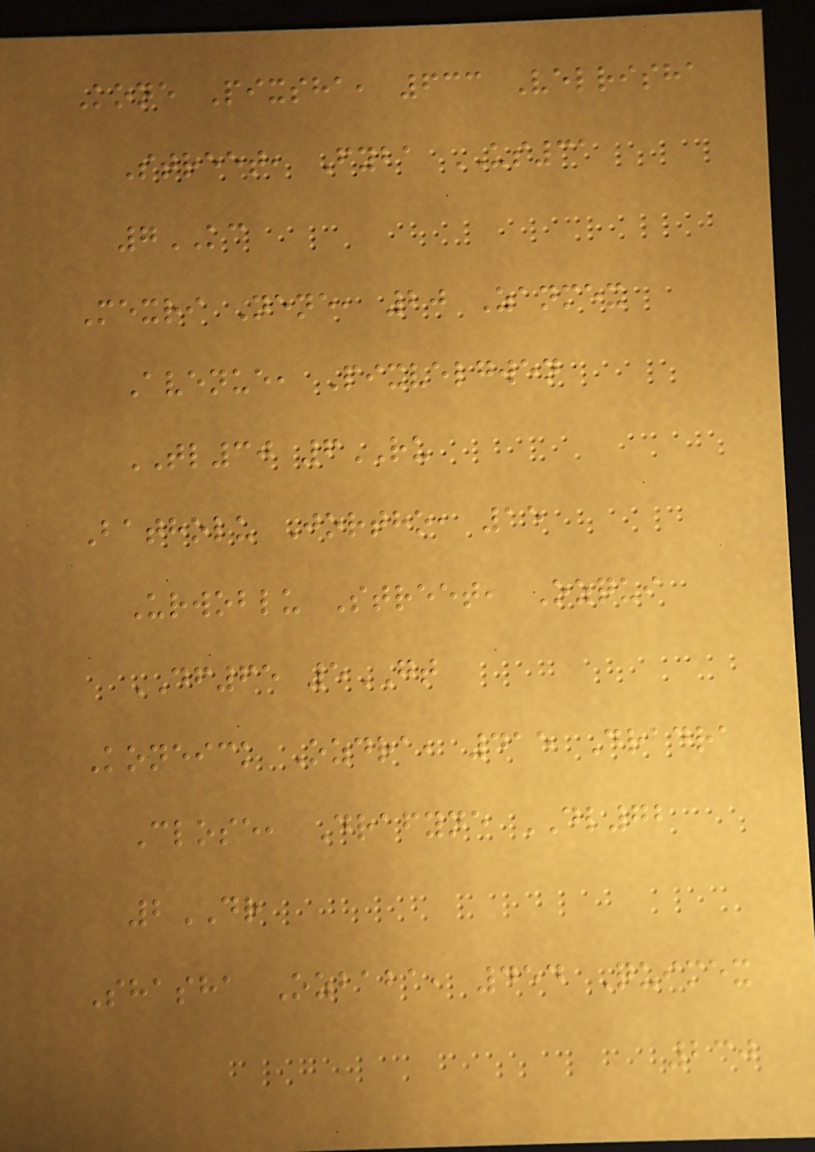Kone Pixsha, 633 Velrisha
Street, Fyba US31
7KC
Mexri Nene, 20 Zanmex
Avenue, Pixvelgwen
TL30 6RU
Batholu Jortho, 15
Urwoblu Street, Ozqui
DF65 5GT
Koneick Ozdra, 415 Dradra
Close, Drafyne DL72
2DR
Shasha Ozbaba, 454 Quimex
230
